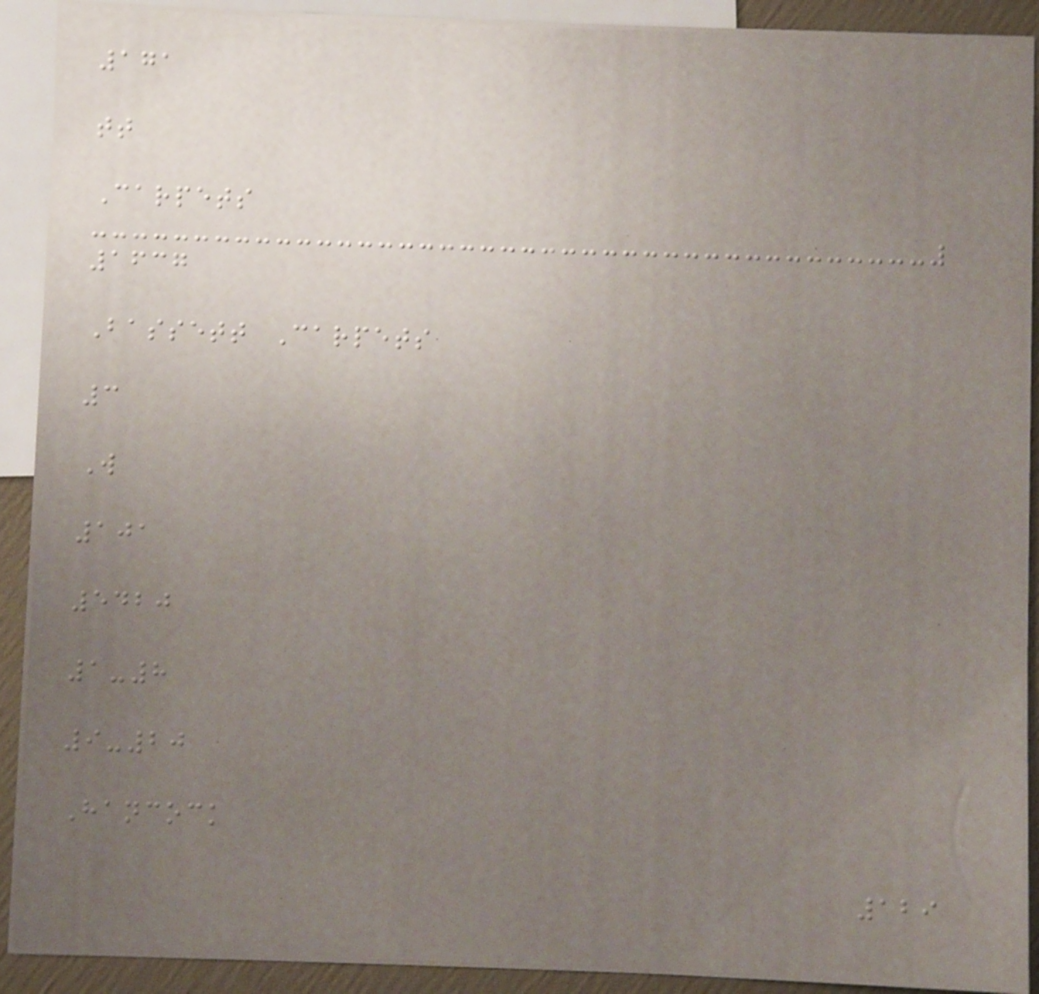171
tt
Carpets
1637
Bassett Carpets
3
W
101
5420
1-8
9-20
Hancock
129
